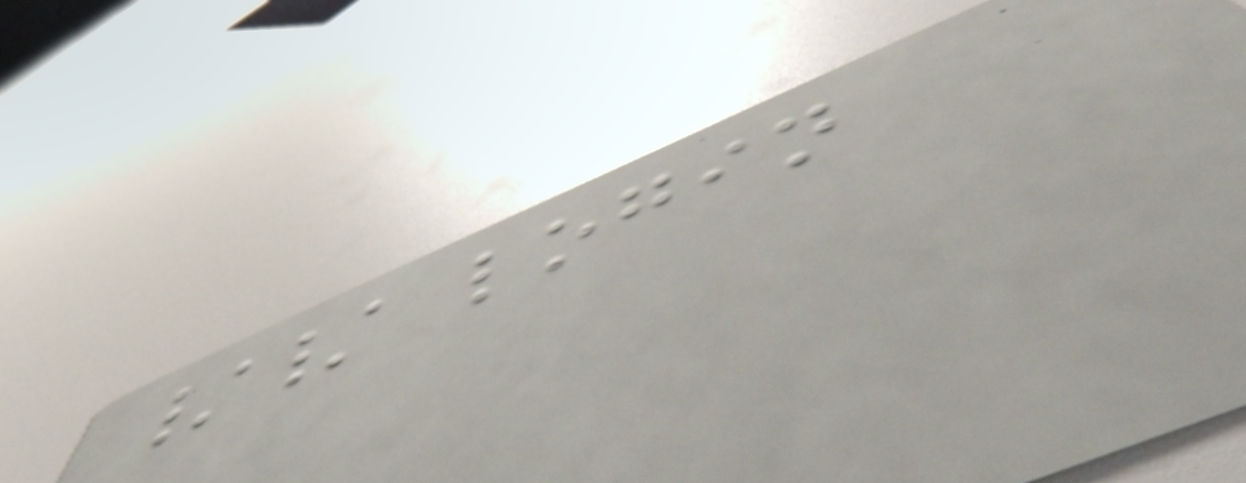// login
